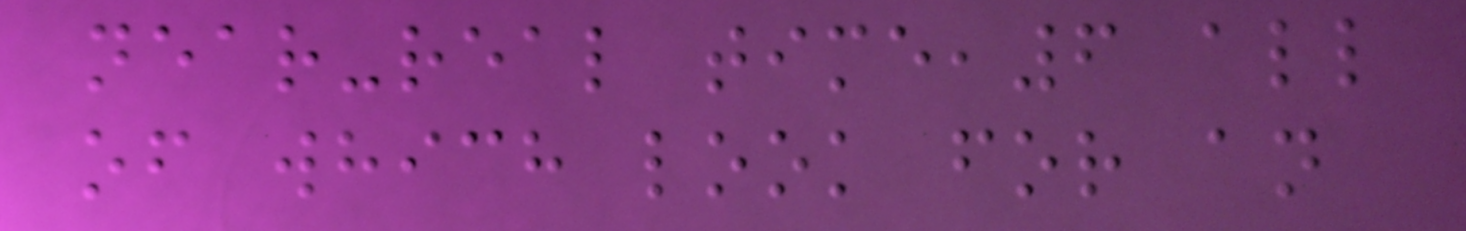near-real time,6 all
of which look for an
